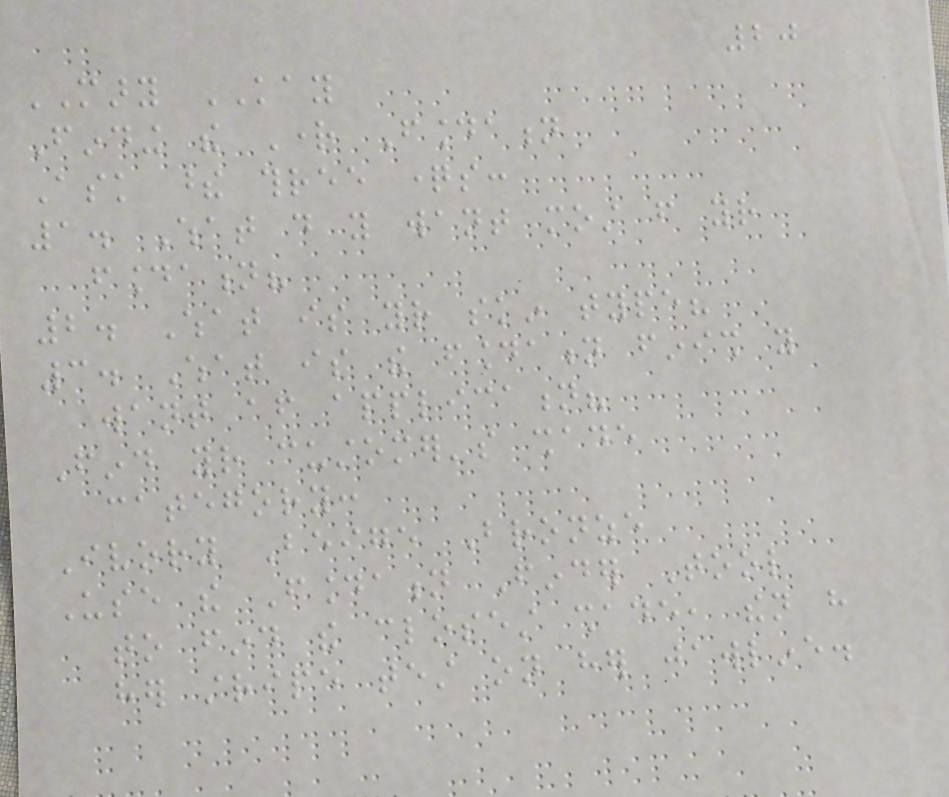20
MARY KAY
Finding the Right Foundation
Ask these three questions:
1. What do you want most from your
foundation?
2. What is your skin type?
3. What is the foundation finish you
want after application?
Find your customer's shade
category:
Ivory Beige Bronze
Use the Foundation Finder Tool
to find the closest shade, then have
her stripe test on her jawline.
